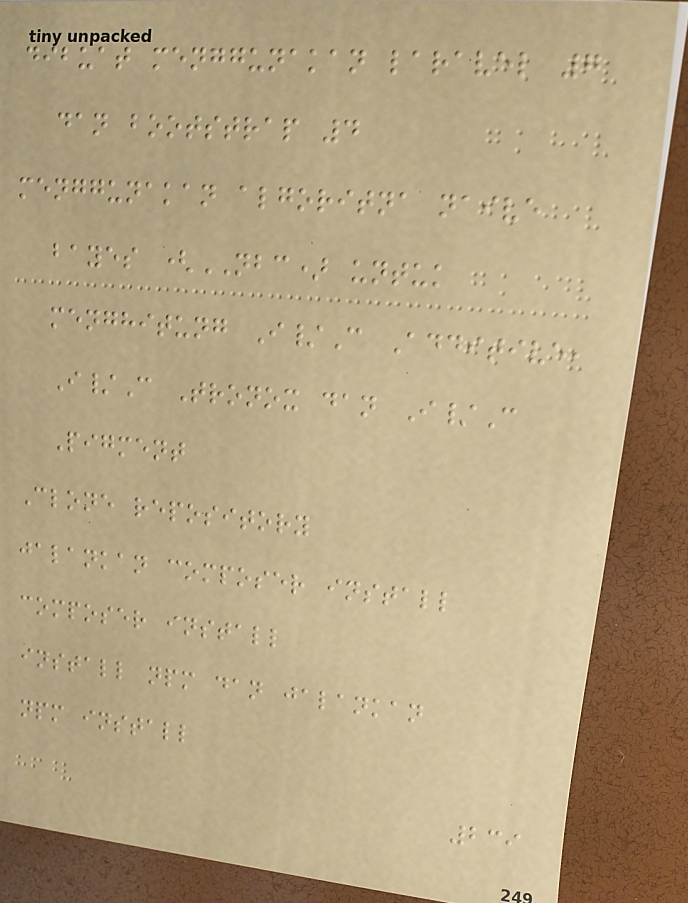dibuat menggunakan laravel 7
dan bootstrap 4
menggunakan algoritna naive
bayes (NBC) untuk
menghitung I/C Additive,
I/C Tronox dan I/C
Pigment
Clone repository
jalankan composer install
composer install
install npm dan jalankan
npm install
239
